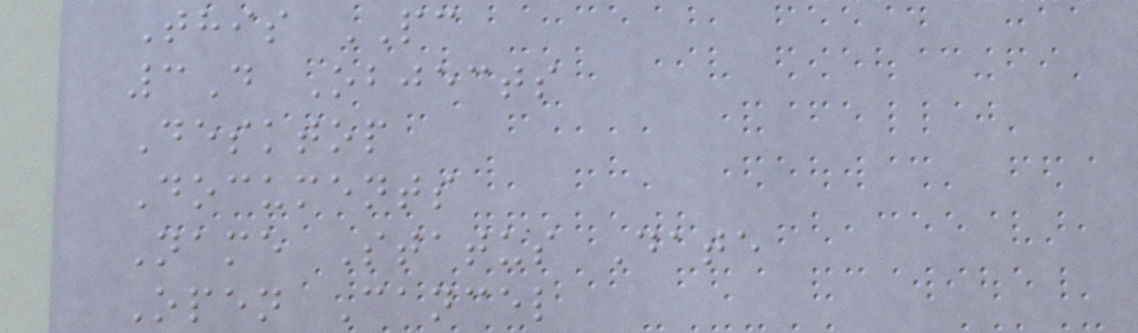This PC
3D Objects
Desktop
Documents
Name Status Date
Open Cancel
